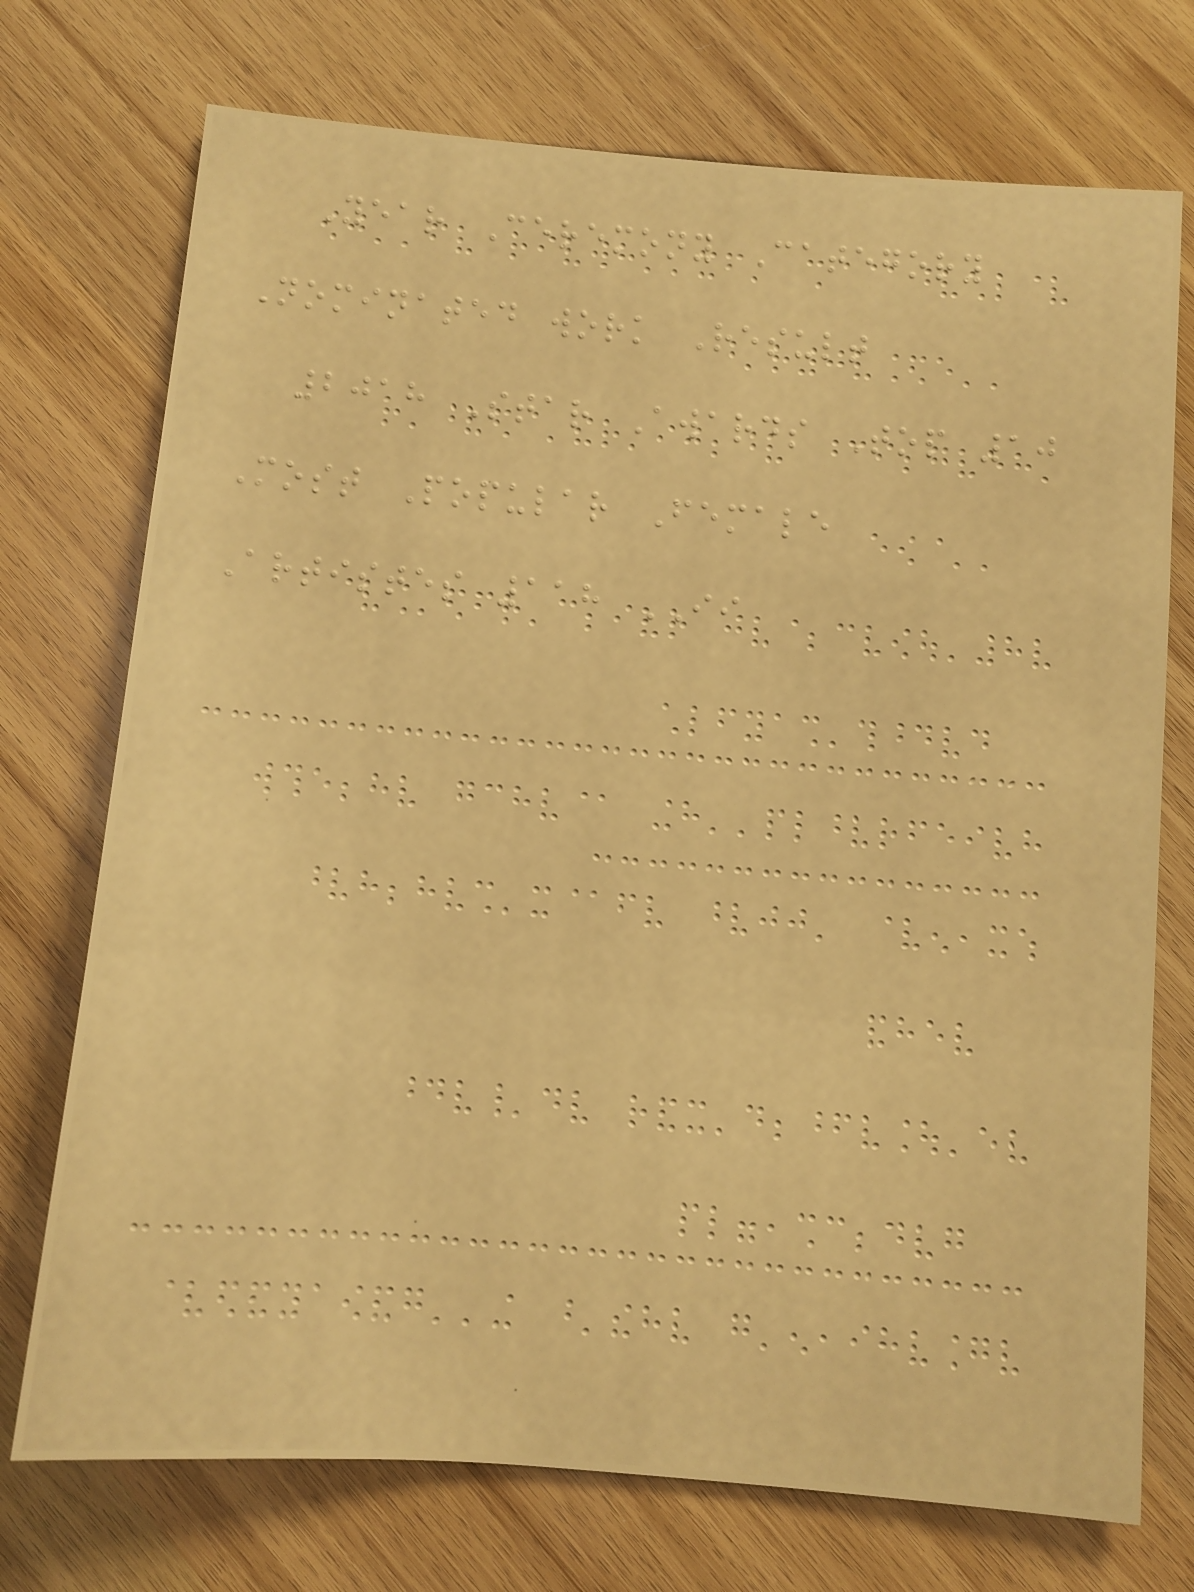Year Ceremony Category
Nominated work Result
2018 Star Awards Top 10
Most Popular Female
Artistes 118 II
